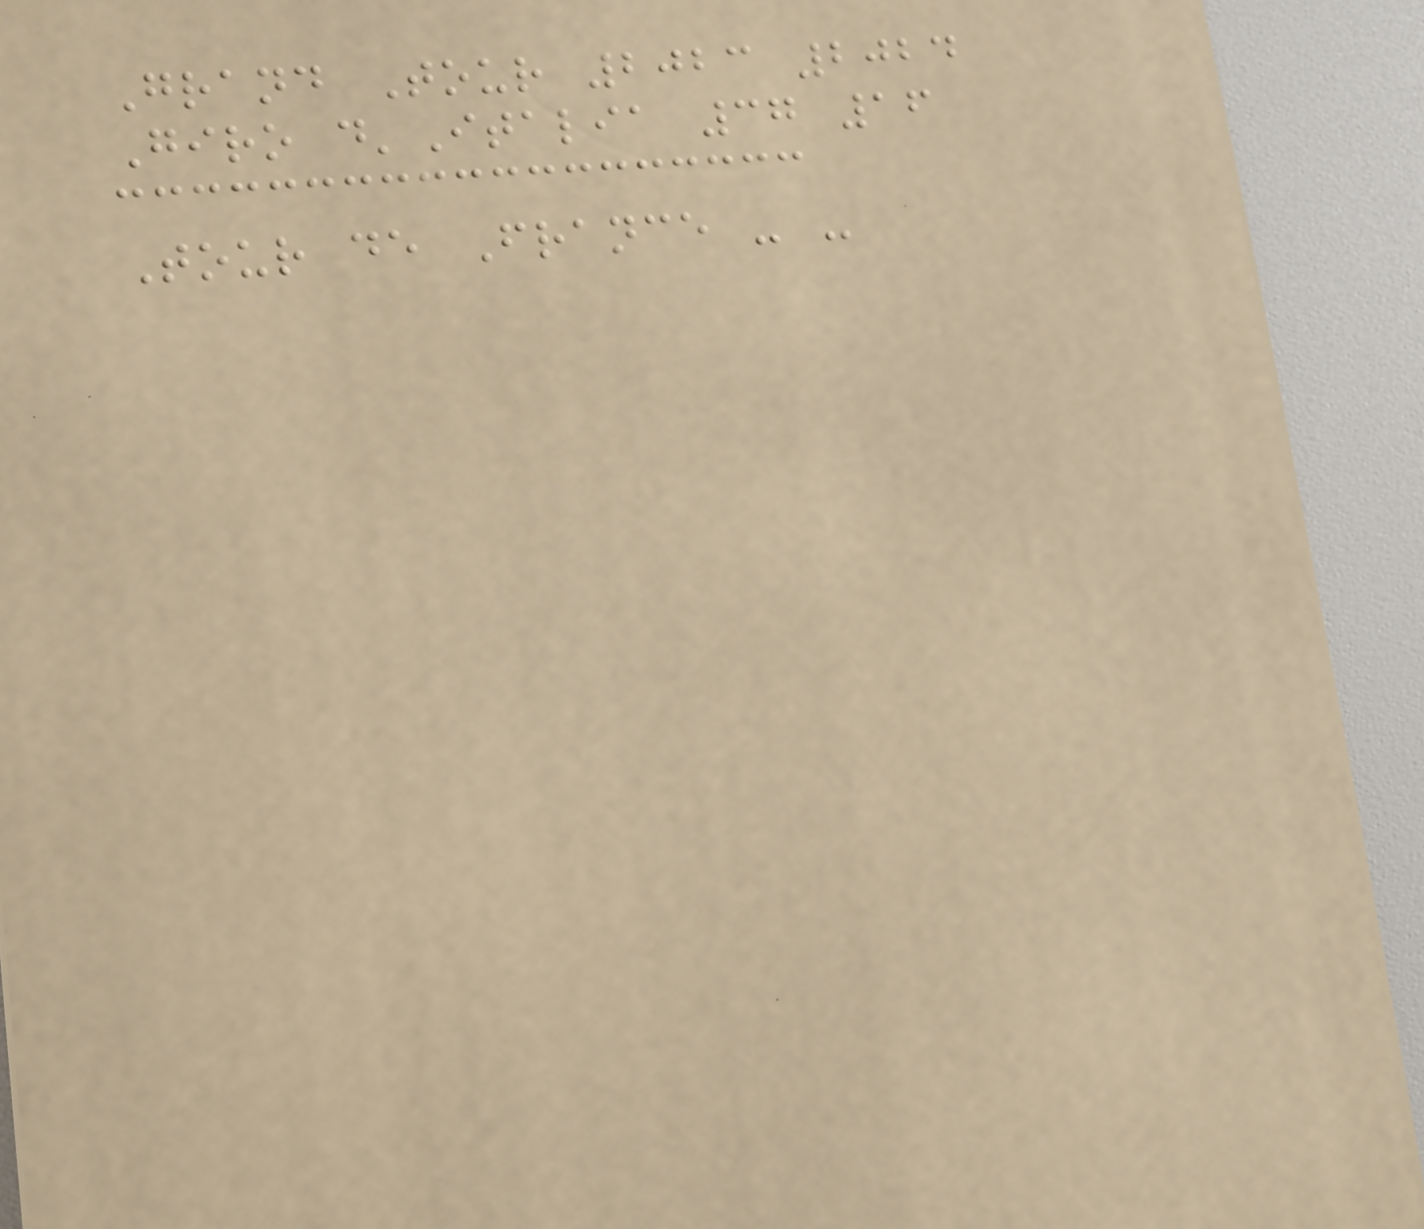Grand Tour 2023 2024
Giro d'Italia 37 16
Tour de France - -
